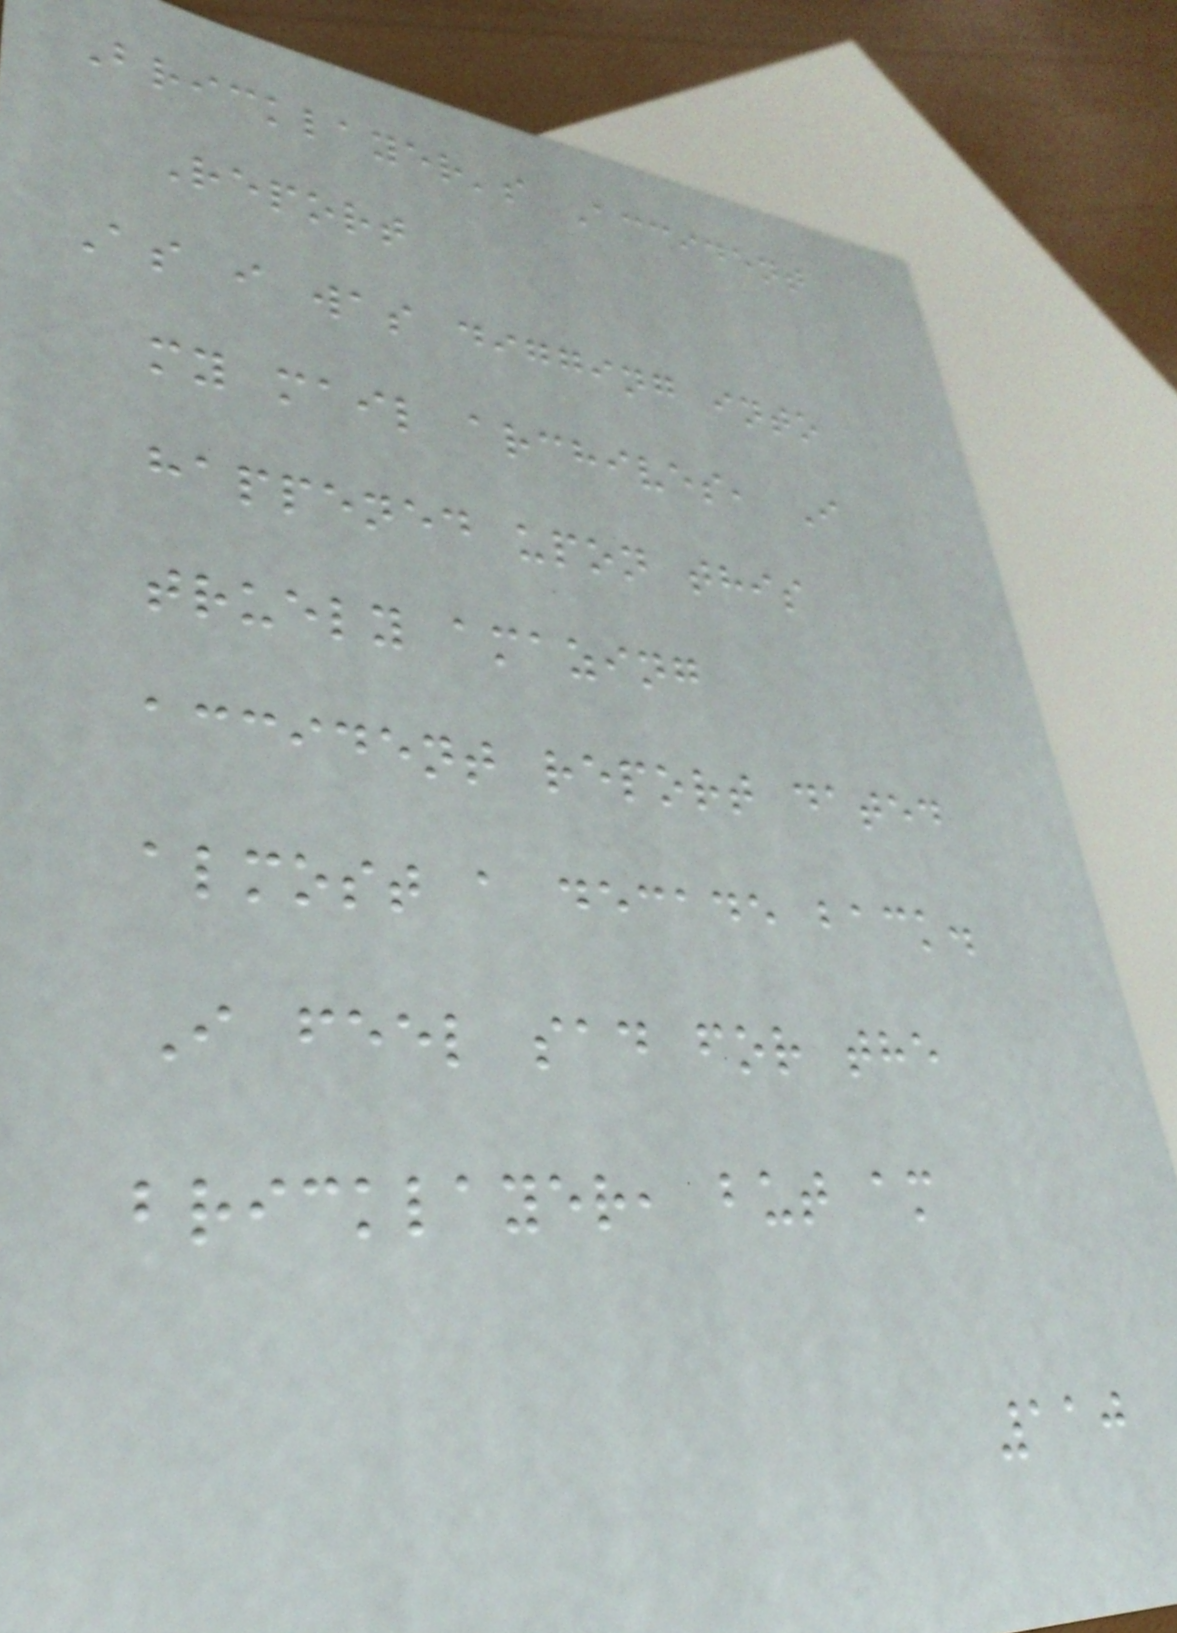Bricklayer's Accident
Report
As i was digging into
my mail archives, I
happened upon this
truely amazing
accident report dated
almost a decade back.
I feel sad for the
bricklayer, but am
110
